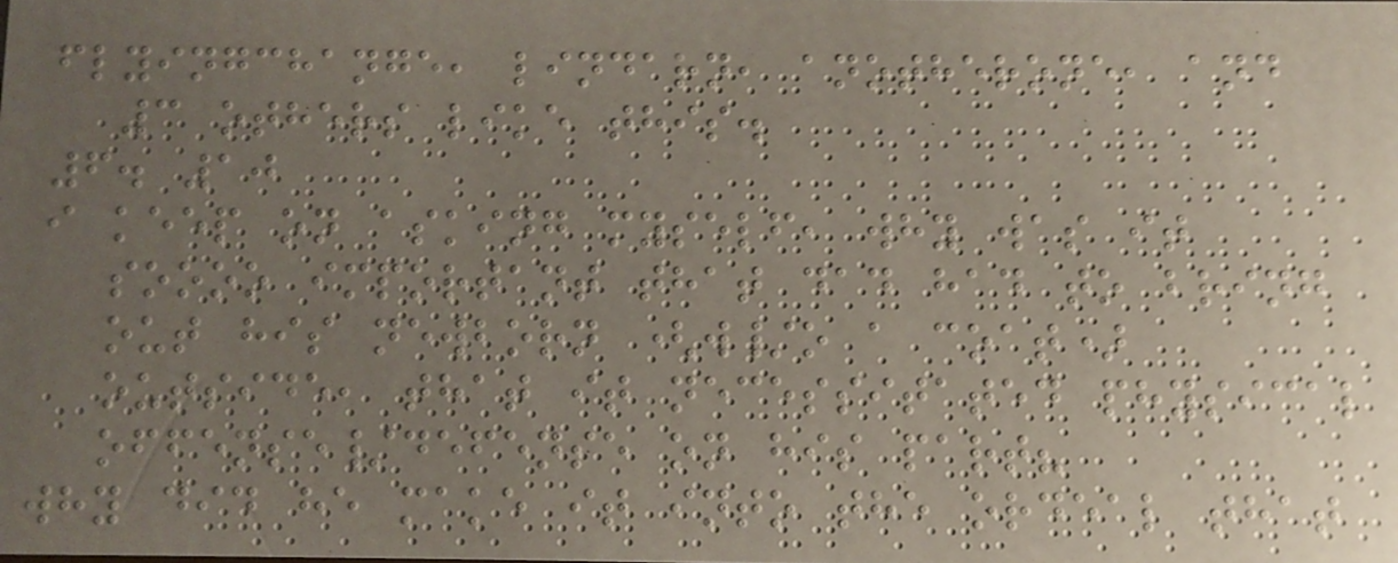flyingchange, lindarn, anotherone, and
3 others like this.
6. 10
i keep on asking myself, why was it
soooo important that dad had to bring
out his newborn (w/o a coat)
outside, that it necessitated physical
offense/defense on his part?
why did he make it into the ordeal that
